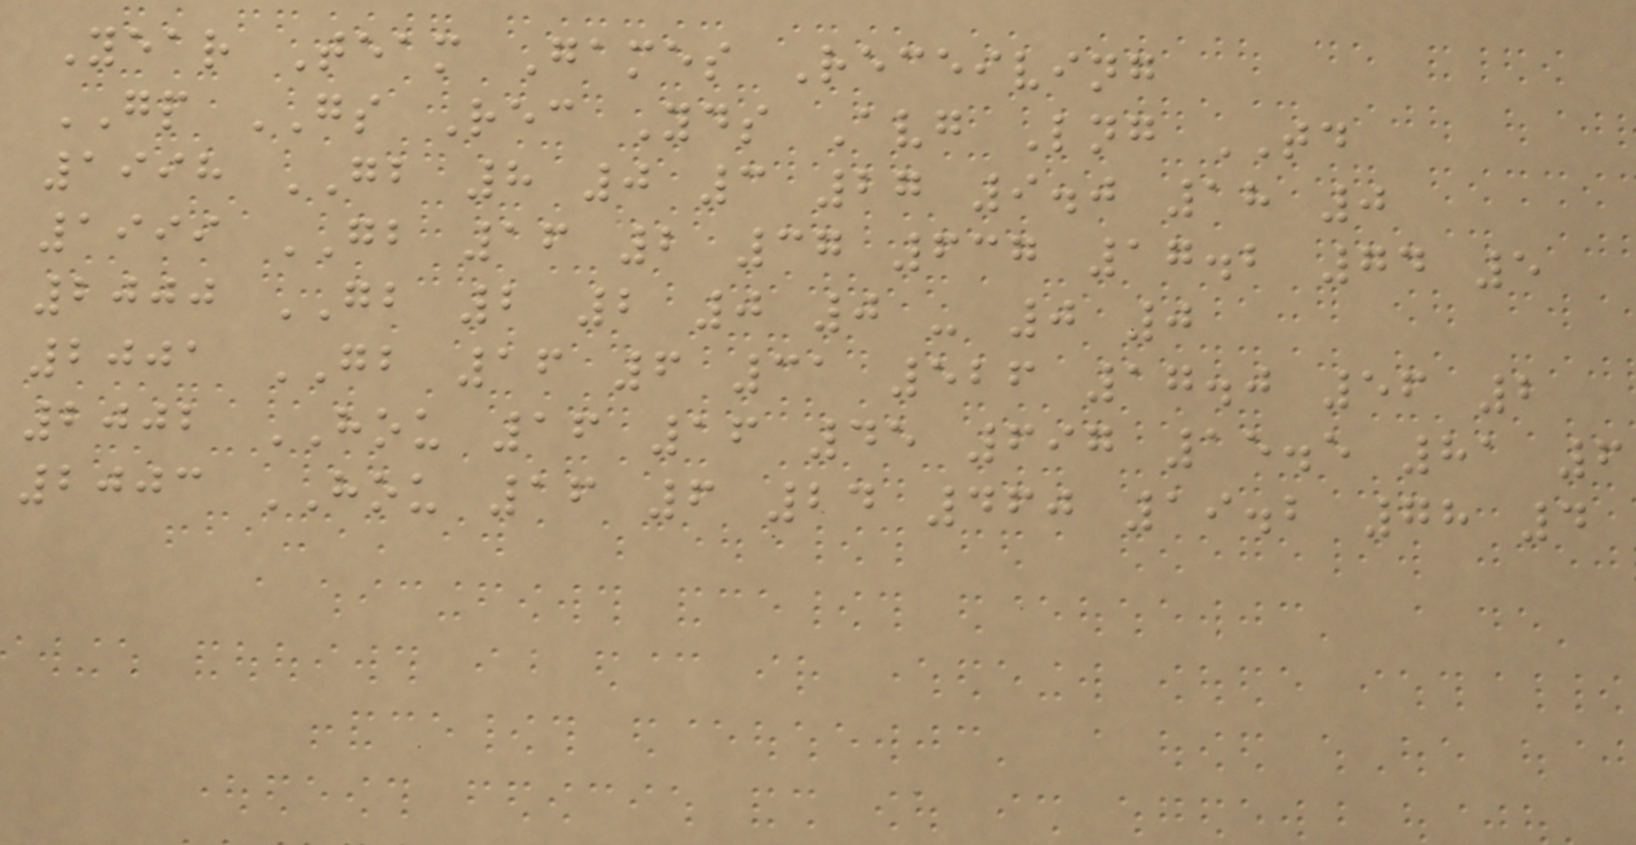Year Team Games Receiving
GP GS Rec Yds Avg Lng TD
1998 GB 8 0 3 27 9.0 18 0
1999 GB 16 2 37 637 17.2 74 5
2000 GB 2 2 0 0 - 0 0
2001 GB 16 6 31 526 17.0 56 2
2002 HOU 16 16 45 697 15.5 81 6
2003 HOU 16 6 24 460 19.2 78 4
